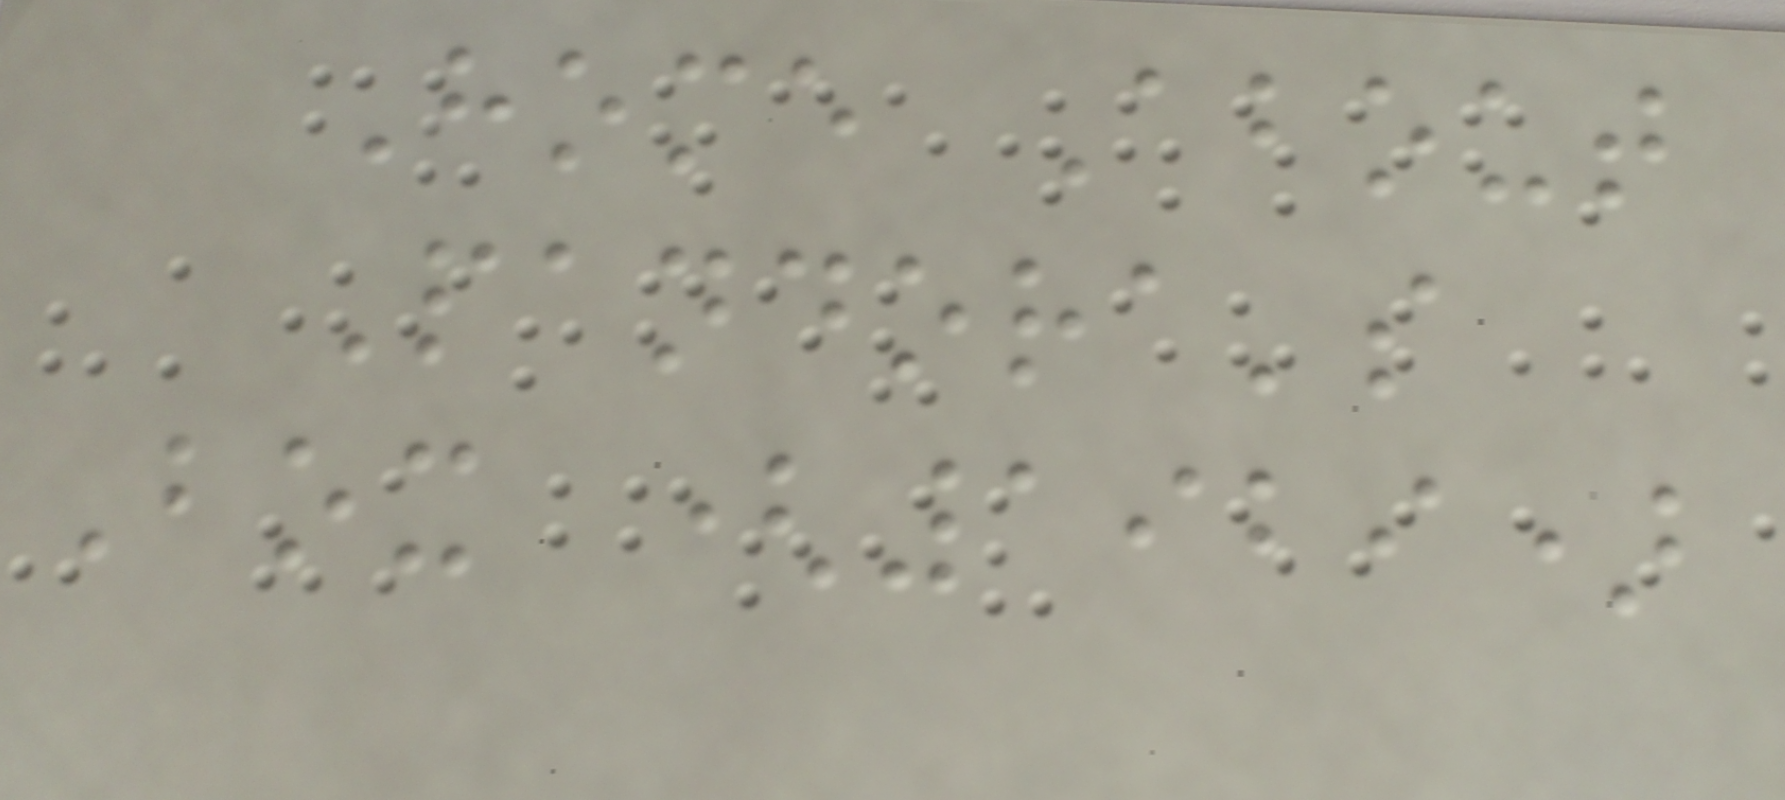Home About
Pandora's
Box (1929)
